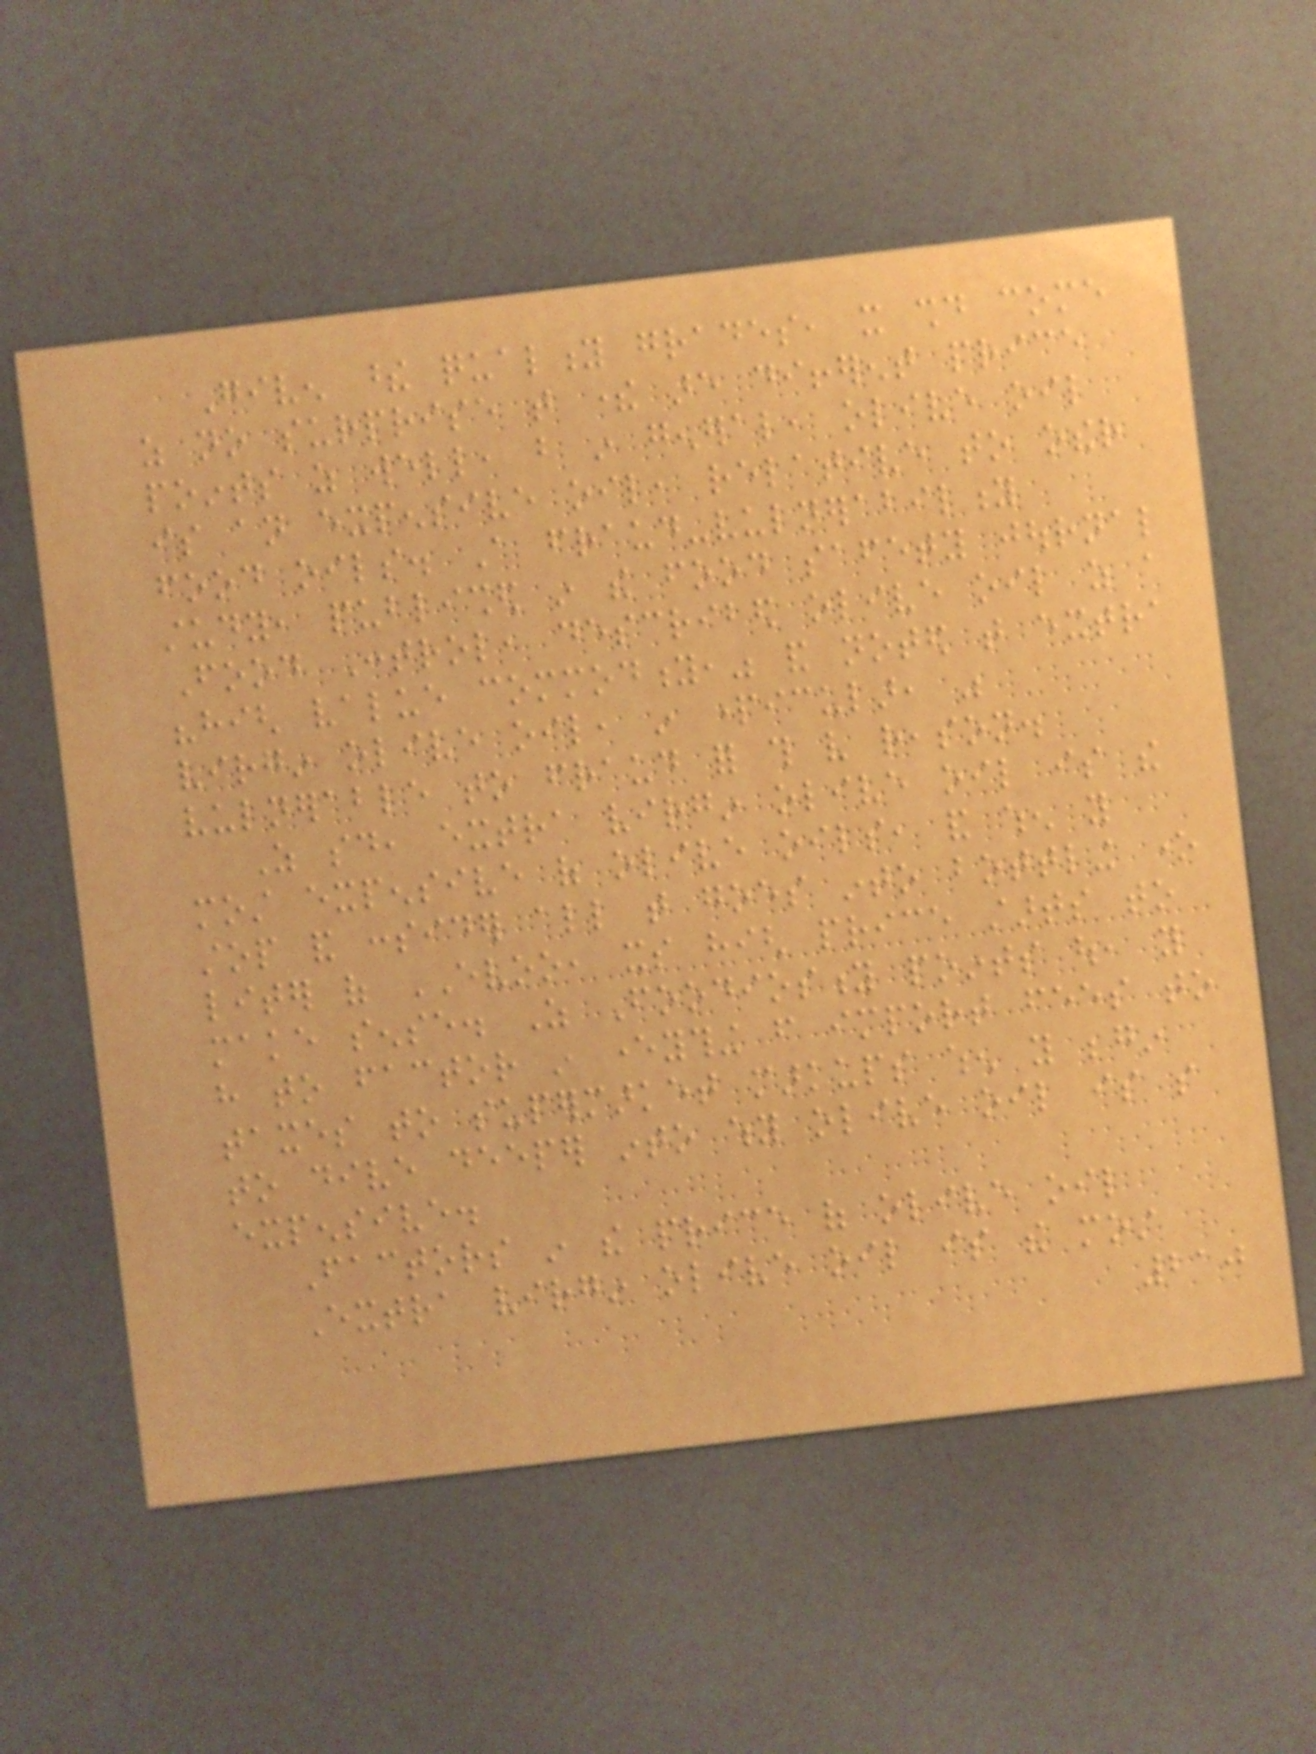Given these quality grades, it should come
as no surprise that there are different price
points as well, but in general, olive oil
is an expensive oil, relative to other
food oils. A fraud-vulnerability
study, published in the food safety journal
Food Control, described olive oil as a
"high value commodity," and noted that extra
virgin olive oil, in particular, was
vulnerable to fraud for this very reason.
As said, extra virgin olive oil is the
most expensive of olive oils, and when you
stop and consider all that goes into bottling one
liter of EVOO, its high price starts to
make sense. As Foodiosity points out, you
have to factor in everything from import fees to
taxes to supermarket markups when you begin
to dive deeper into why olive oil is so
expensive.
Factors in the price of olive oil
Extra virgin olive oil is the most
210
